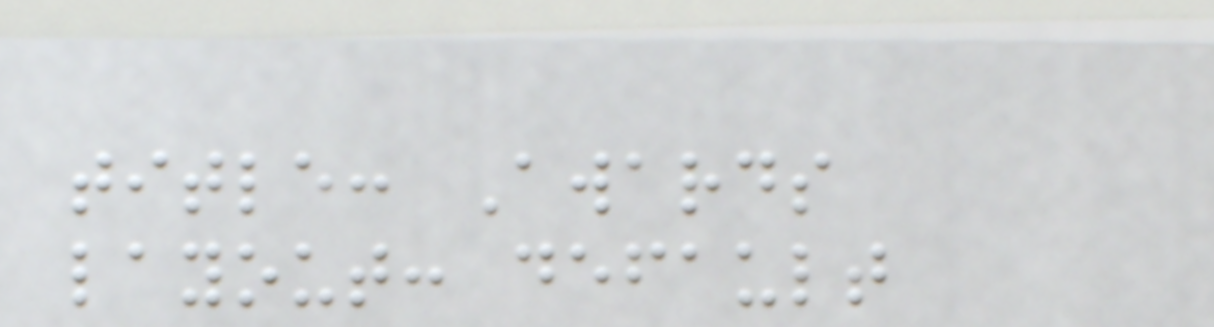title: Awards
layout: default
